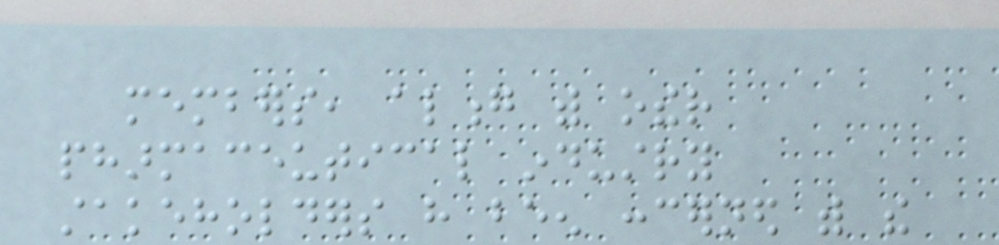members, along with other
pharmaceutical industry
stakeholders have been concerned with the
